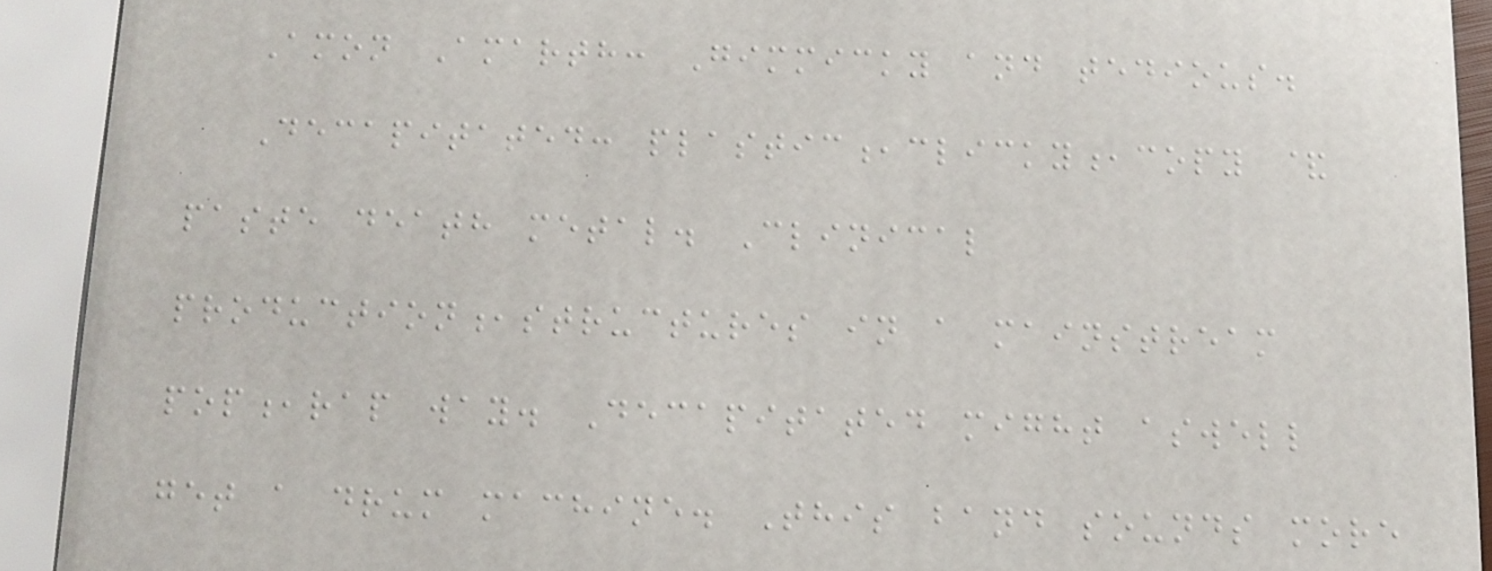Amon Amarth: Gimmicky and tedious.
Decapitated: plastic,clicky,copy &
paste death metal. Clinical
production,structures in a mainstream
pop,rap way. Decapitated might aswell
get a drum machine. This band sounds more
